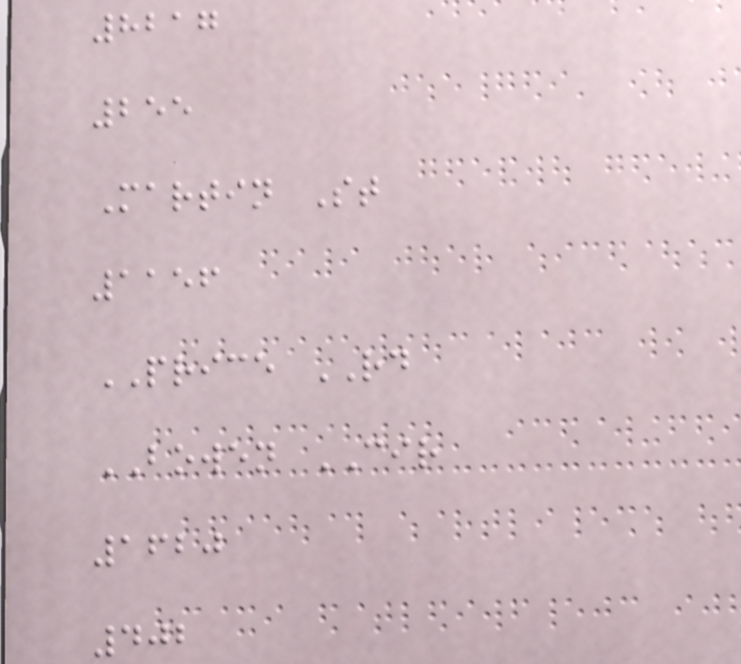8217
255
Martin St
1156
PRICE RD
BOWEN CIR
1620
402
